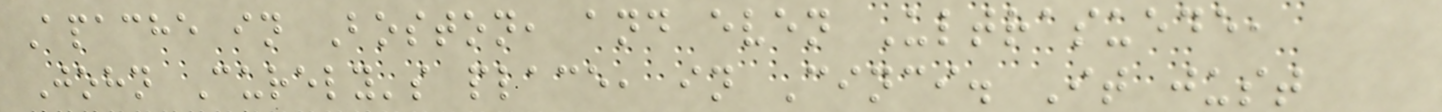Apache in Boston, and even Ultrasuede,
John Curely's place, in Cinci. It just
